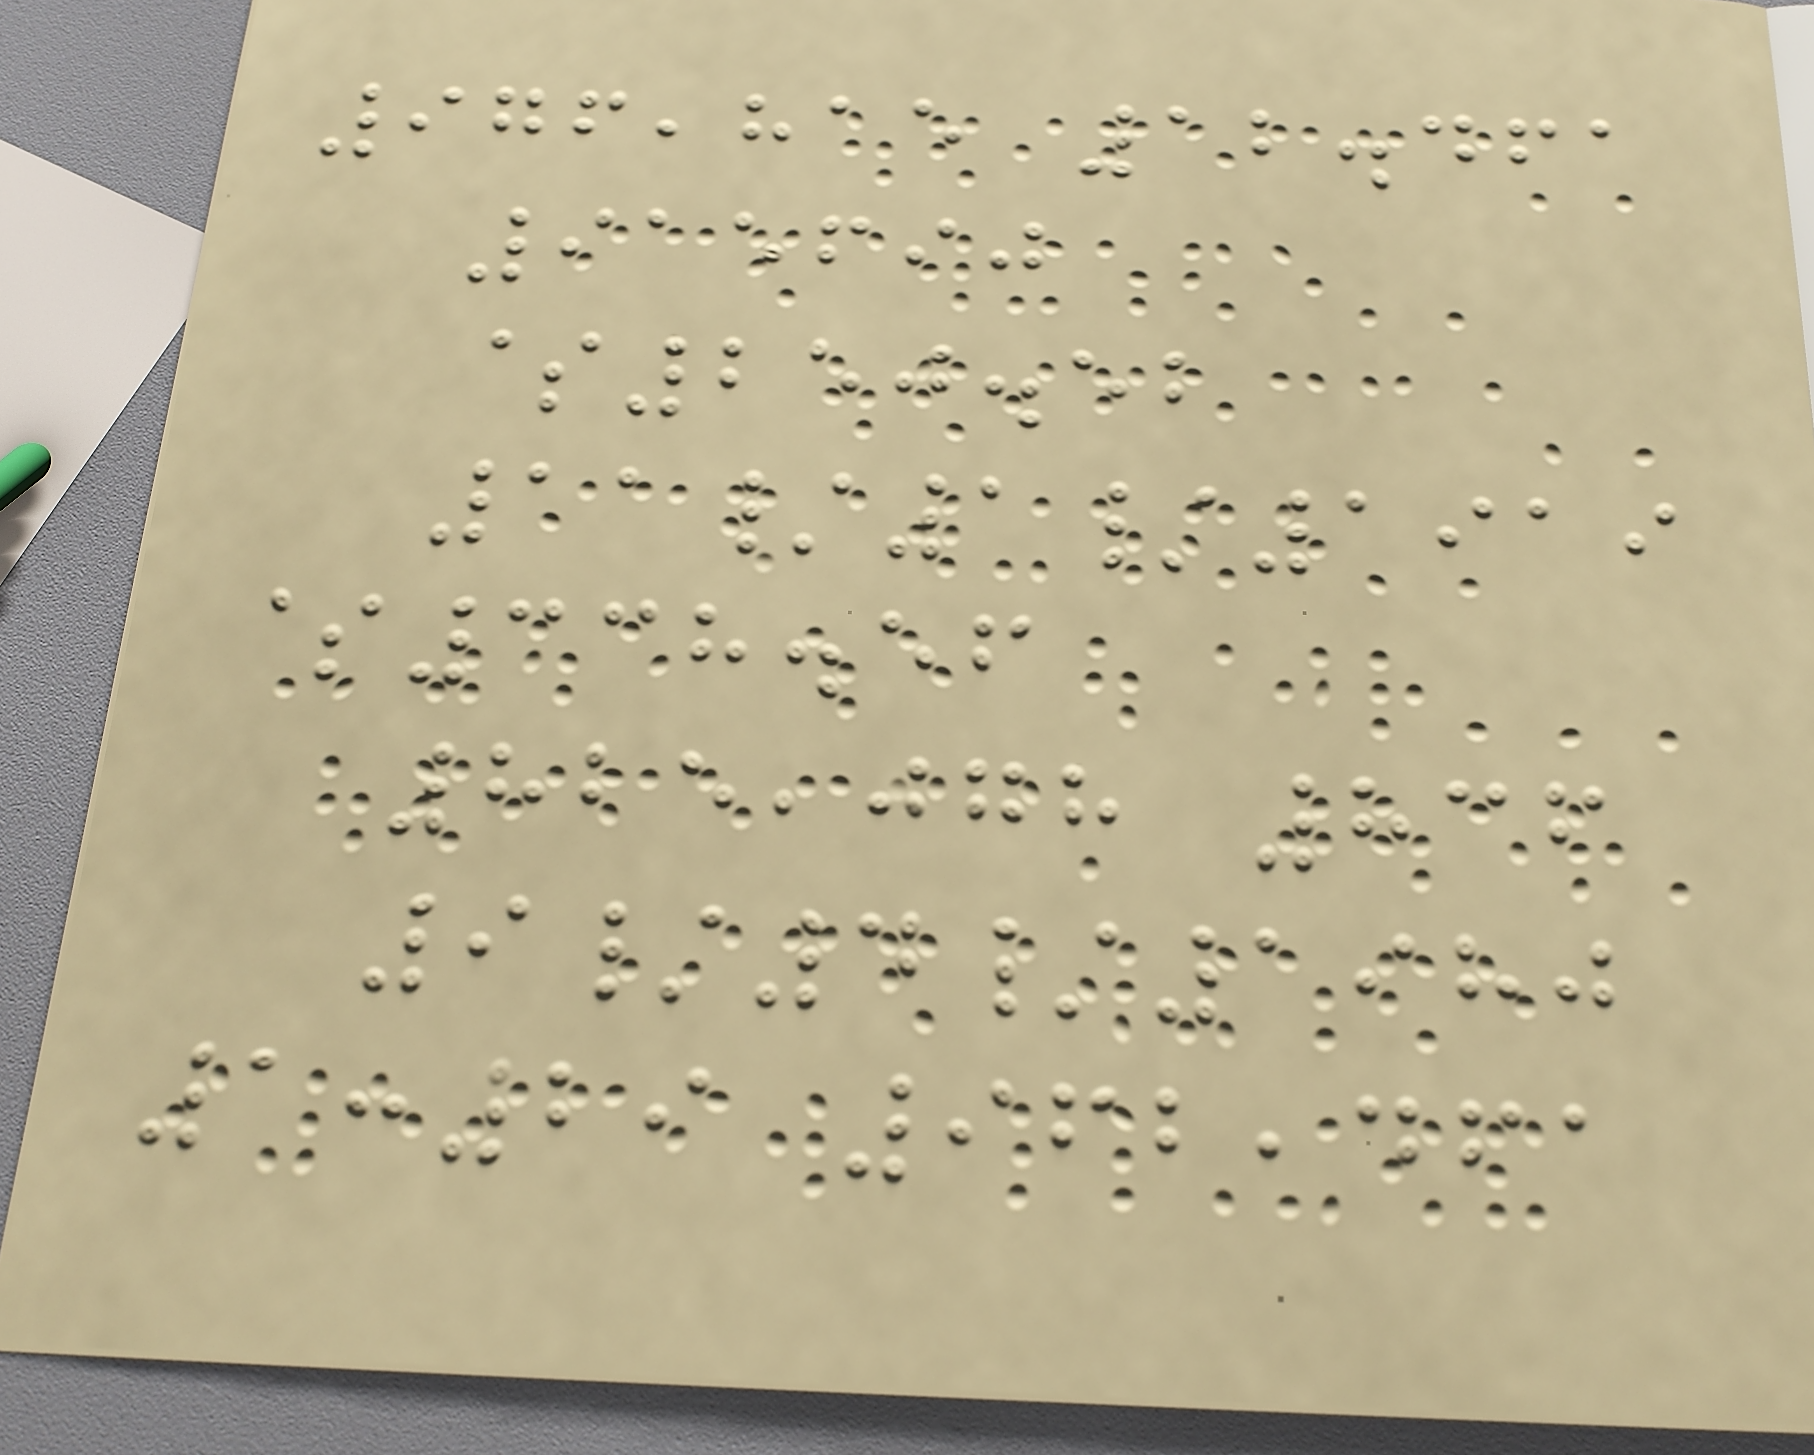976,815 12.461
915690
$250.52
11/1/1919
$338.56
825,078 836
9/4/1980
1:29 962,461
